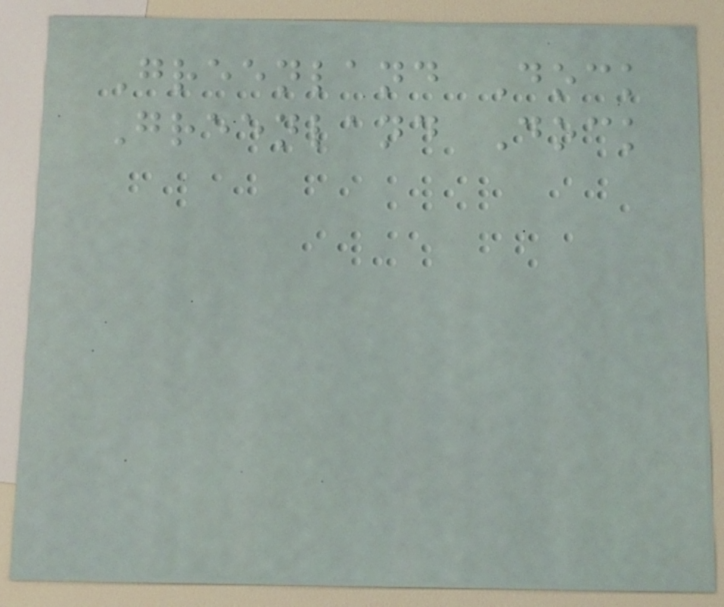Greenland Dock
Greenland Dock
